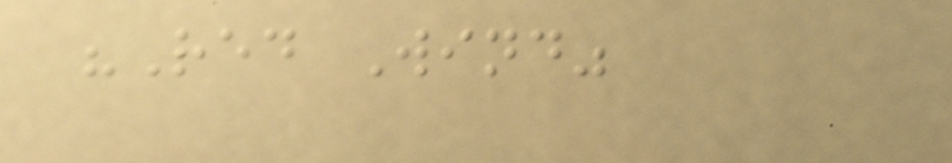"Red Wind"
